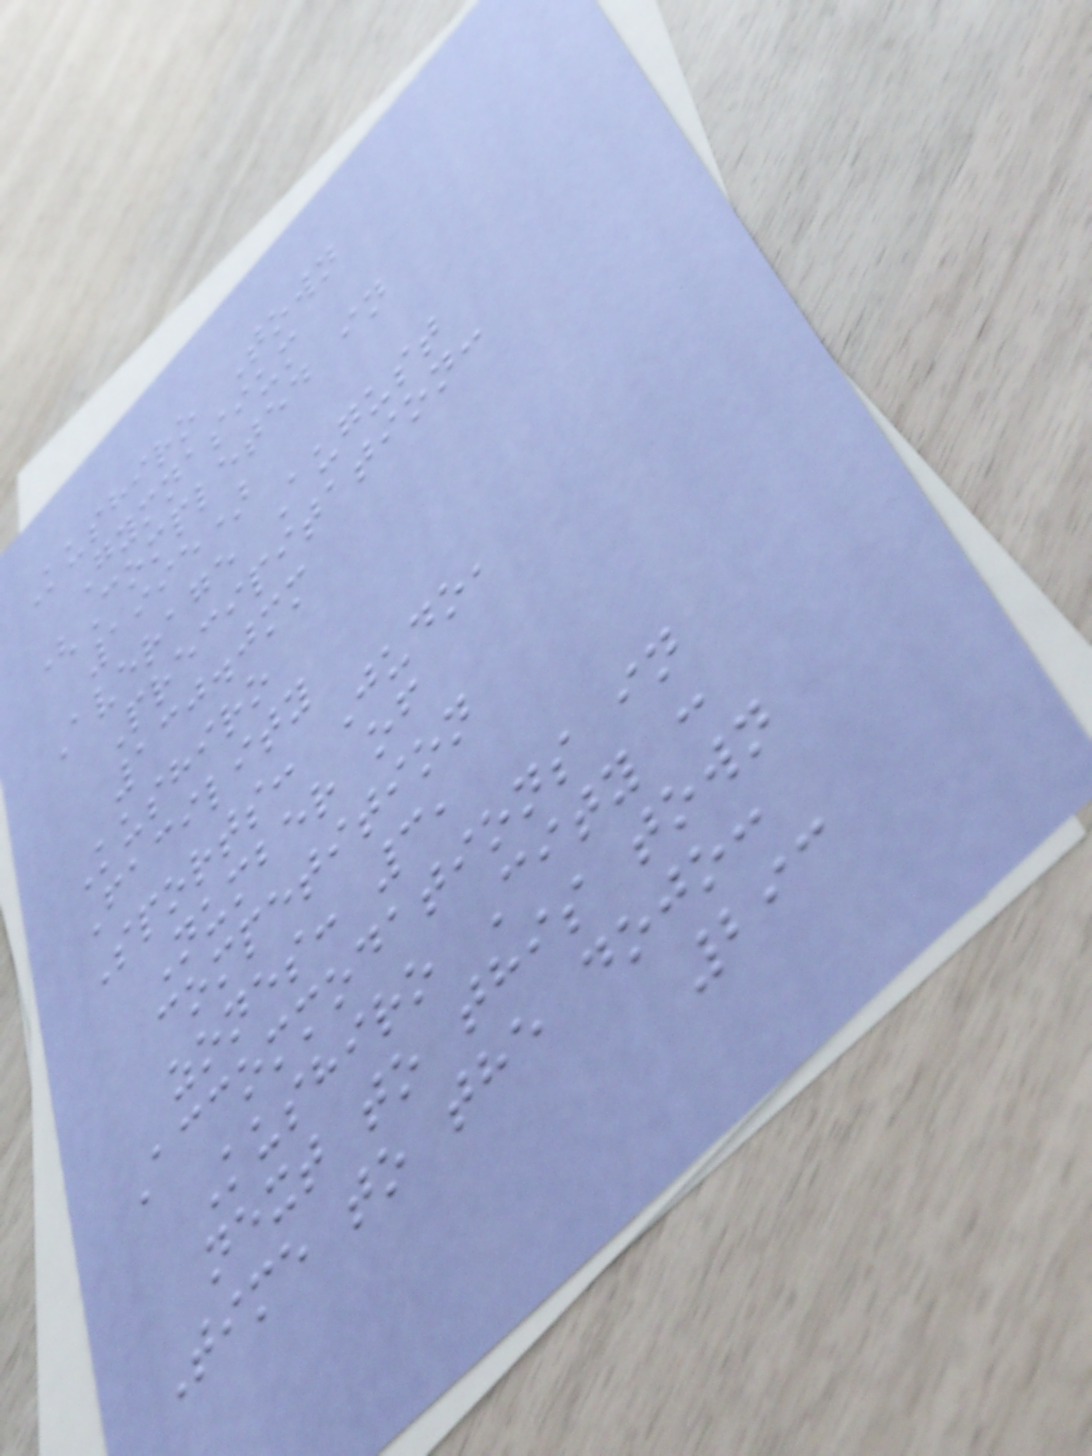Kushiro Town
Gymnasium
(Completed in
1995)
Average August
Precipitation:
130.0mm
Kushiro
Facility
Sports: Judo,
Number of
competition
zones: 3,
Accommodations in
Kushiro City :
next to this town
Time to the dojo:
293
